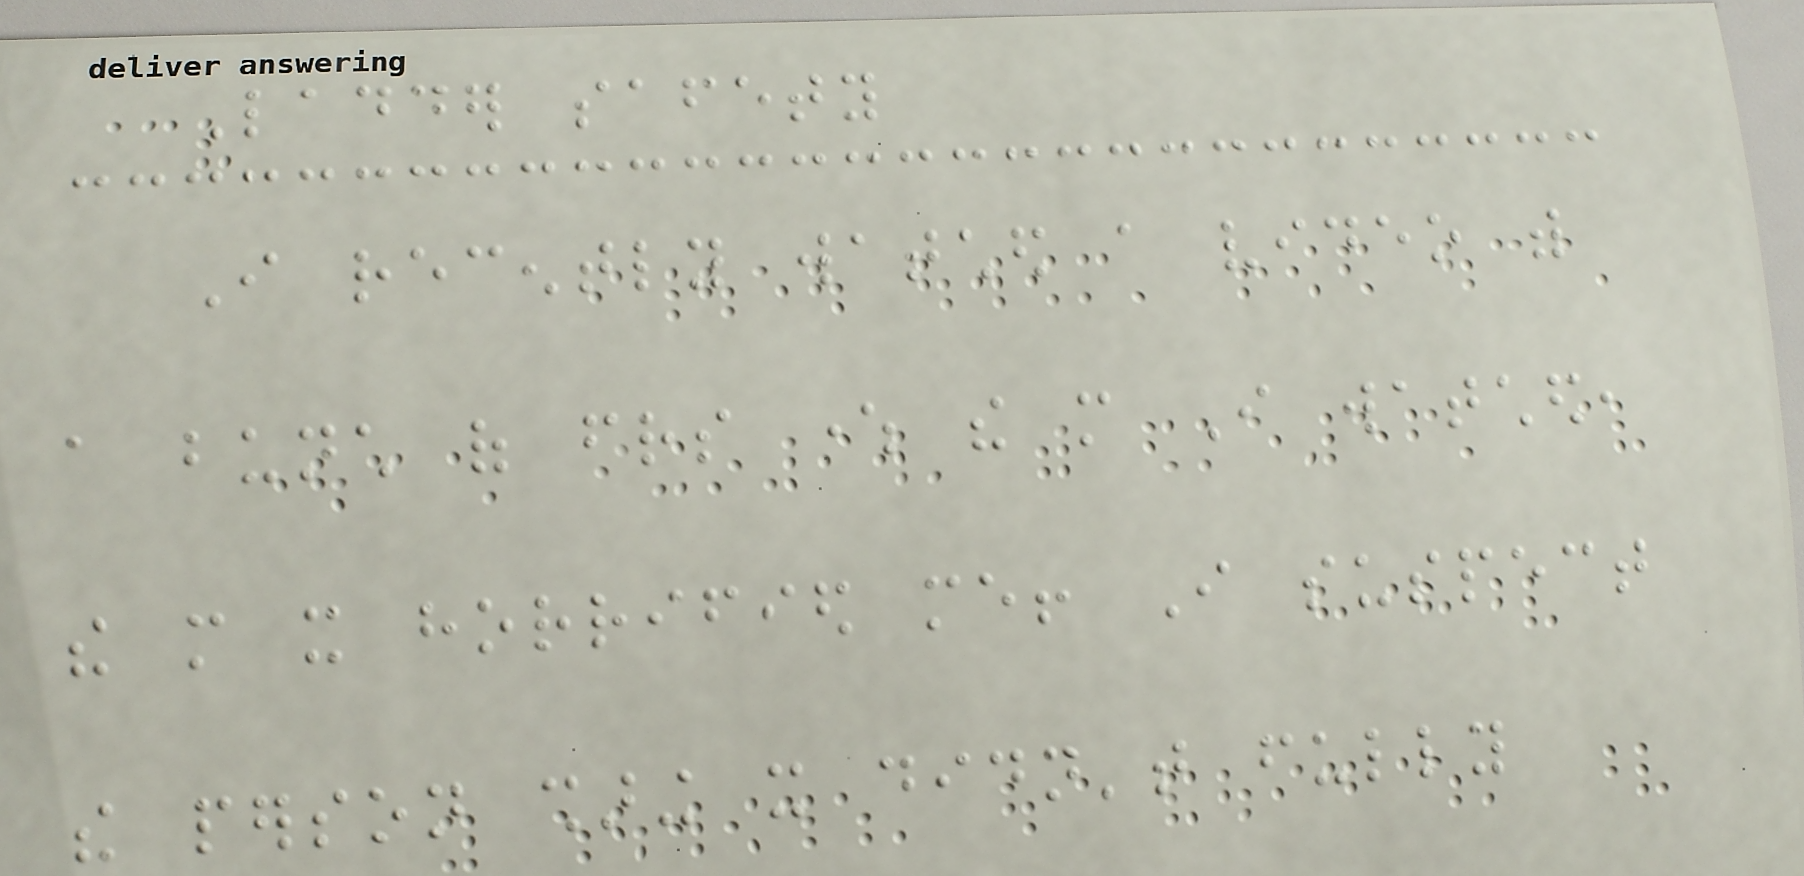Ladder safety
I recently watched a video with
a bunch of friends where the more I watched,
the more it horrified me! I suspect
the person sharing it didn't fully
